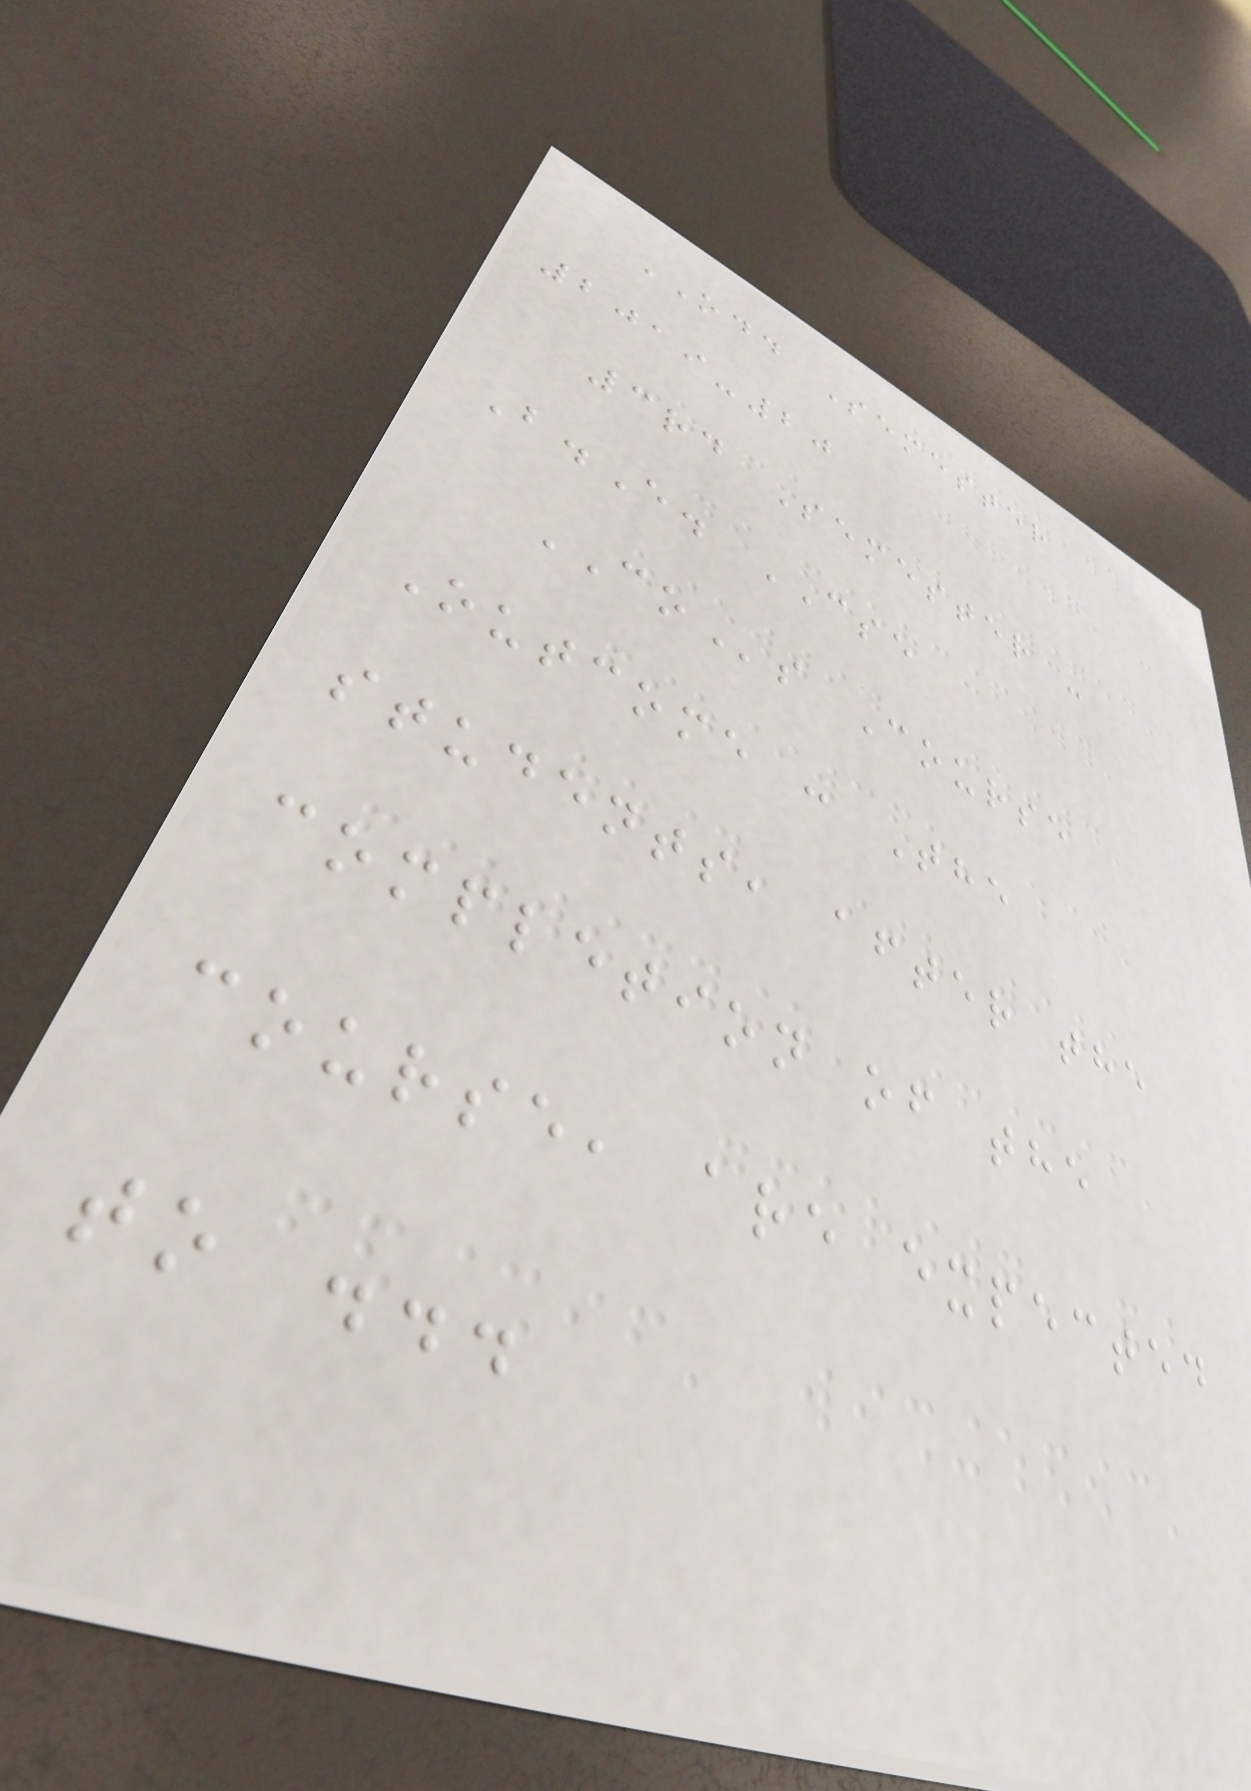ODD Semester
2019-20
3rd Semester -
B.E. CSE
COs Course
Outcome : The
students, after the
completion of the
course, are expected
to ...
